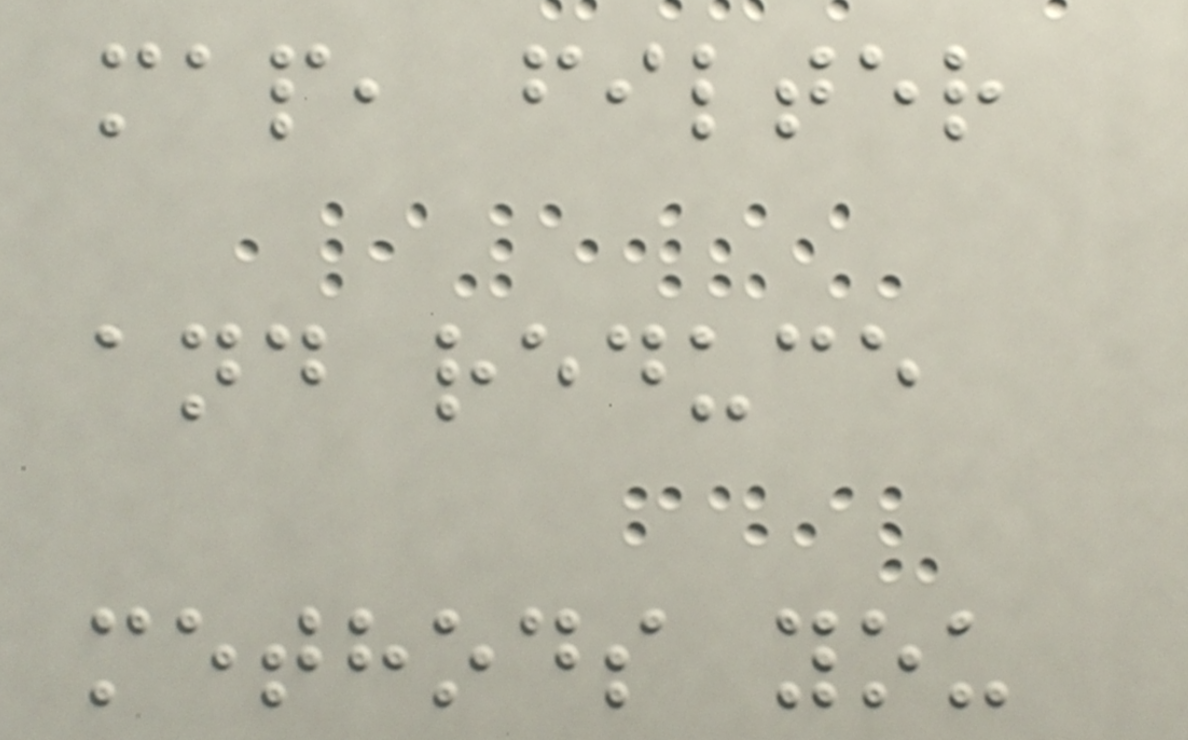map, filter
and reduce
methods you
